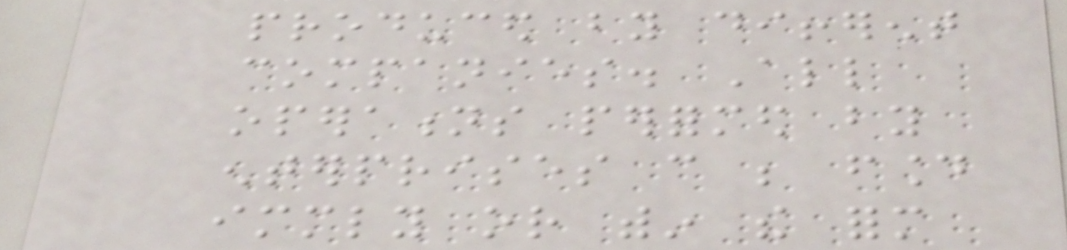produced by different
companies. All
operations performed by
enterprises can be found
immediately or within the form
